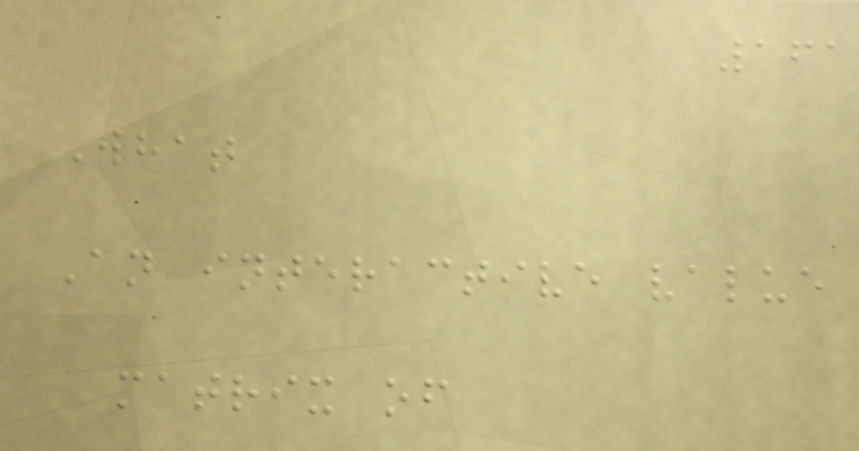161
What
An interactive value
matrix of
